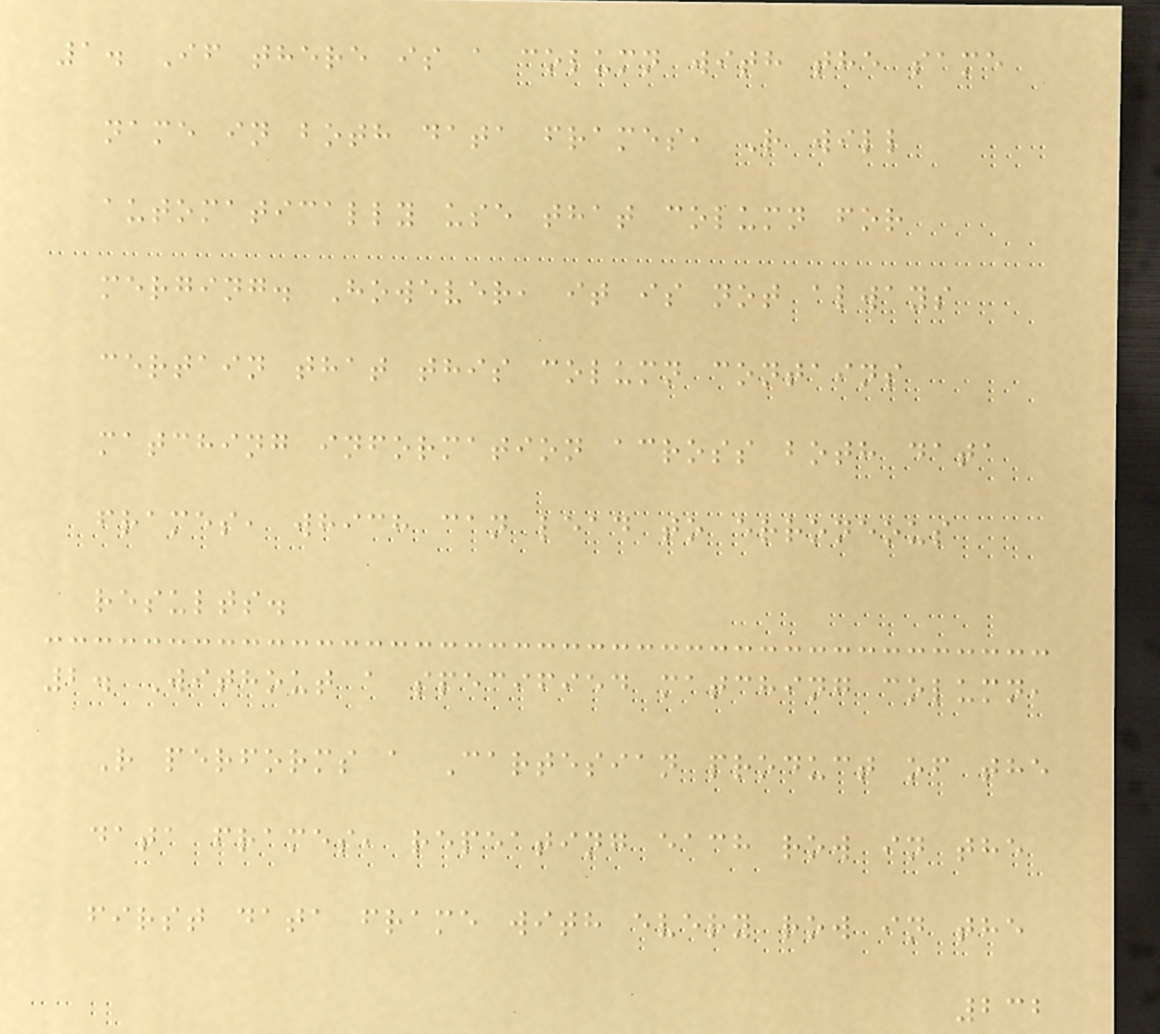1. If there is a column with the same
name in both data frames, R will
automatically use that column for
merging. However, it is not always
certain that this column contains
matching information across both data
frames, which can lead to erroneous
results.
2. Without a specified matching column,
R performs a Cartesian product of the
data frames, repeating each row in the
first data frame with every row in the
232
